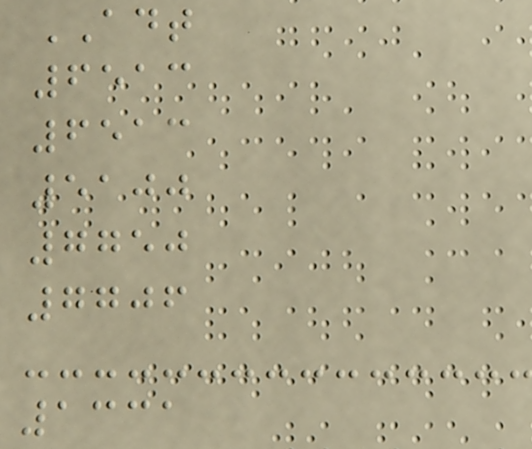ADT
6513
6513
5100
7750
7706
1331
